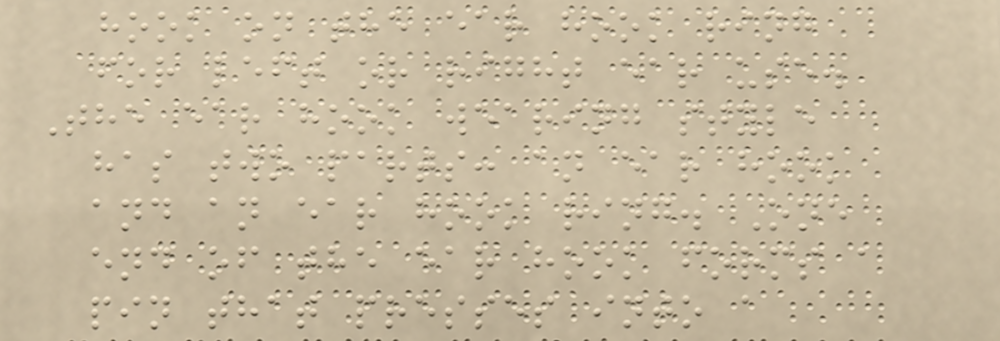hook on the ear hook ring
for left or right ear use.
The ear hook wearing style
has two parts: an ear hook
and an ear hook ring. One
end of the ear hook forms a
pin that presses into a
